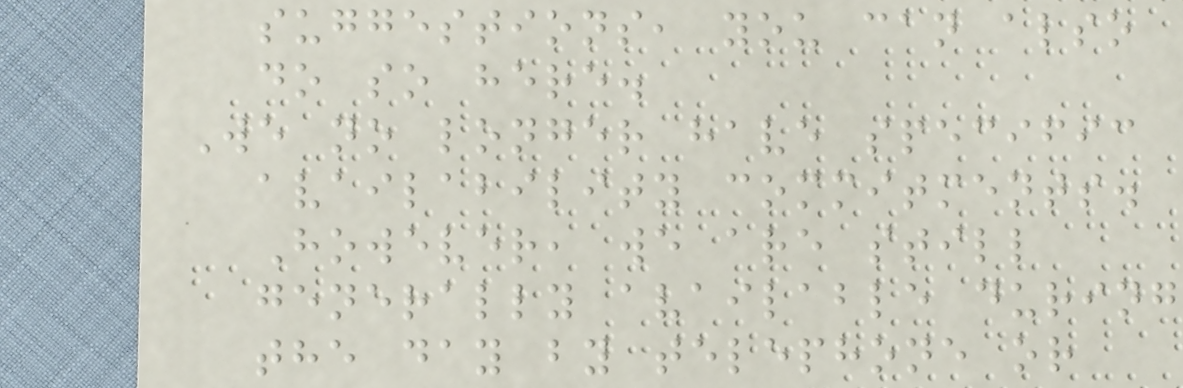suggestions, you can also
do so here.
We no longer have specific
availability commitments.
However, we are still
generally available during
the day by telephone or
